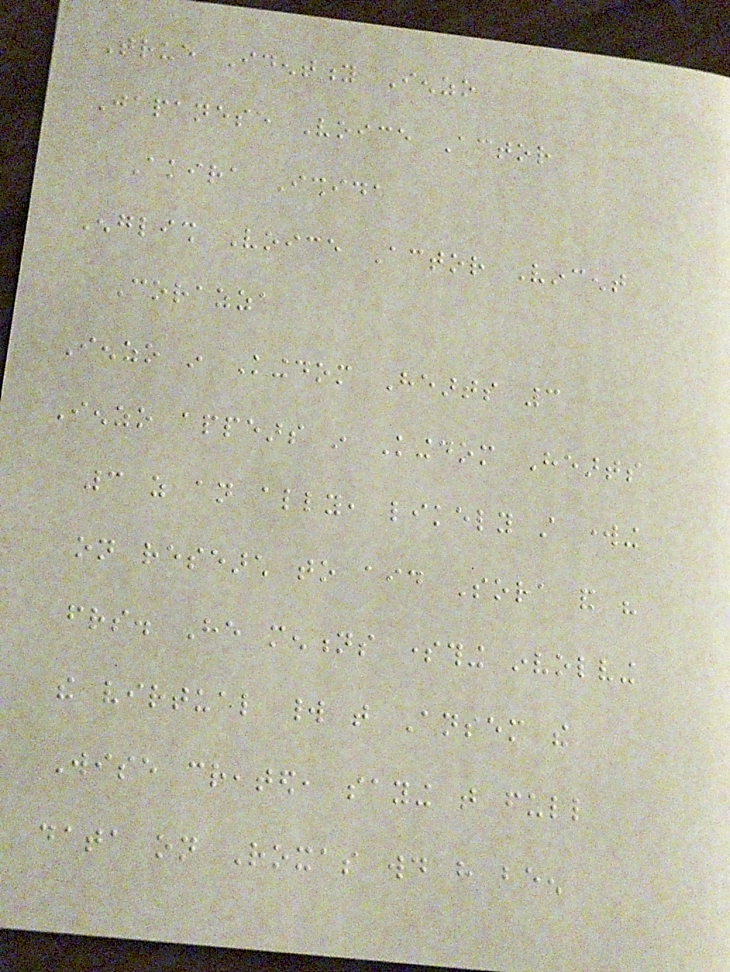True Identity Ienzo
Japanese Voice Actor
Akira Ishida
English Voice Actor Vincent
Corazza
Ienzo in Kingdom Hearts 3
Ienzo appears in Kingdom Hearts
3 as an ally, likely still working
on research to aid Sora and his
friends. He mentions something involving
the virtual world that Ansem the
Wise created, saying that full
data on Roxas would have been
